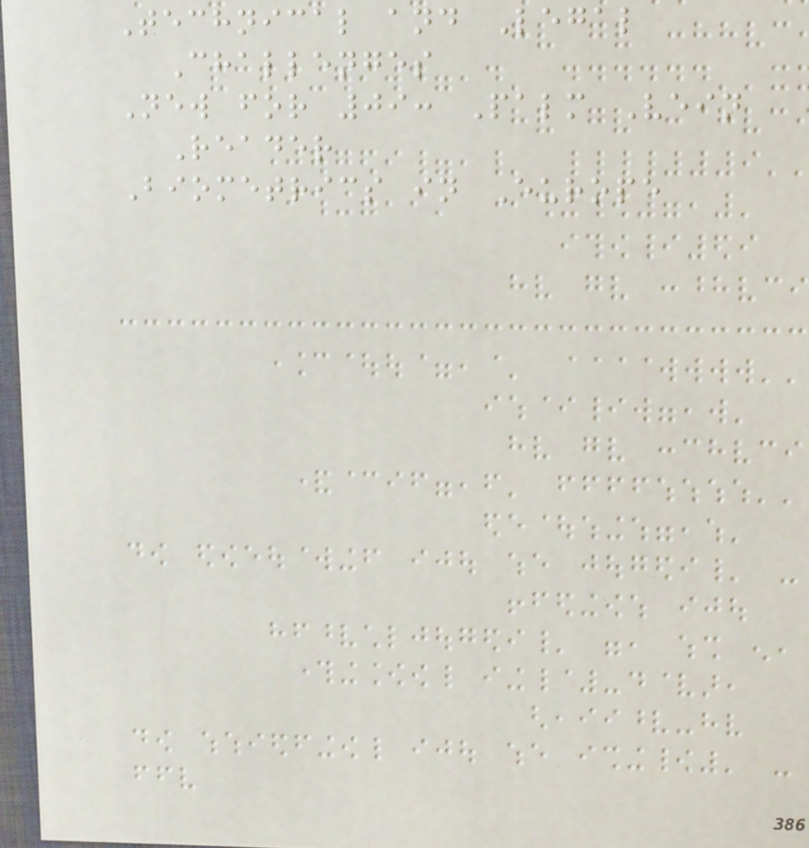Technical and Legal
Challenges
New for 09: Palm Vein
Reader
Biometrics in Europe
